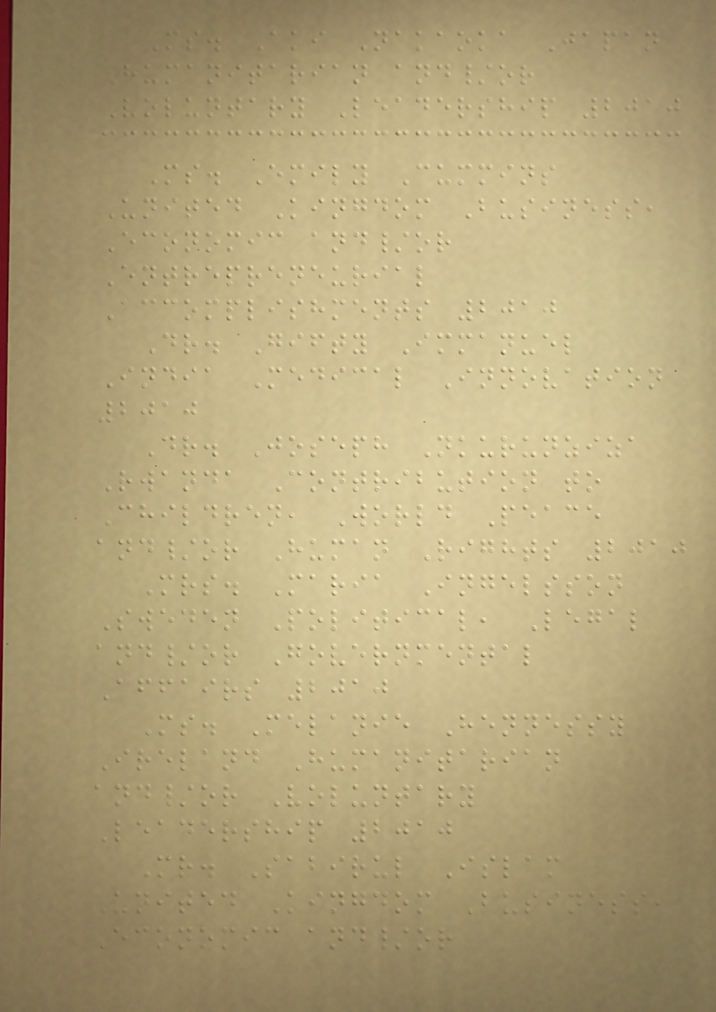Ms. Aki Nakaoka Japan
Humanitarian and/or
Voluntary Leadership 2010
Ms. Emily Cummins
United Kingdom Business,
Economic and/or
Entrepreneurial
Accomplishments 2010
Dr. Gifty Immanuel
India Medical Innovation
2010
Dr. Joseph Nkurunziza
Rwanda Contribution to
Children, World Peace
and/or Human Rights 2010
Mrs. Maria Ingelsson
Sweden Political, Legal
and/or Governmental
Affairs 2010
Ms. Melanie Hennessy
Ireland Humanitarian
and/or Voluntary
Leadership 2010
Mr. Sabirul Islam
United Kingdom Business,
Economic and/or
